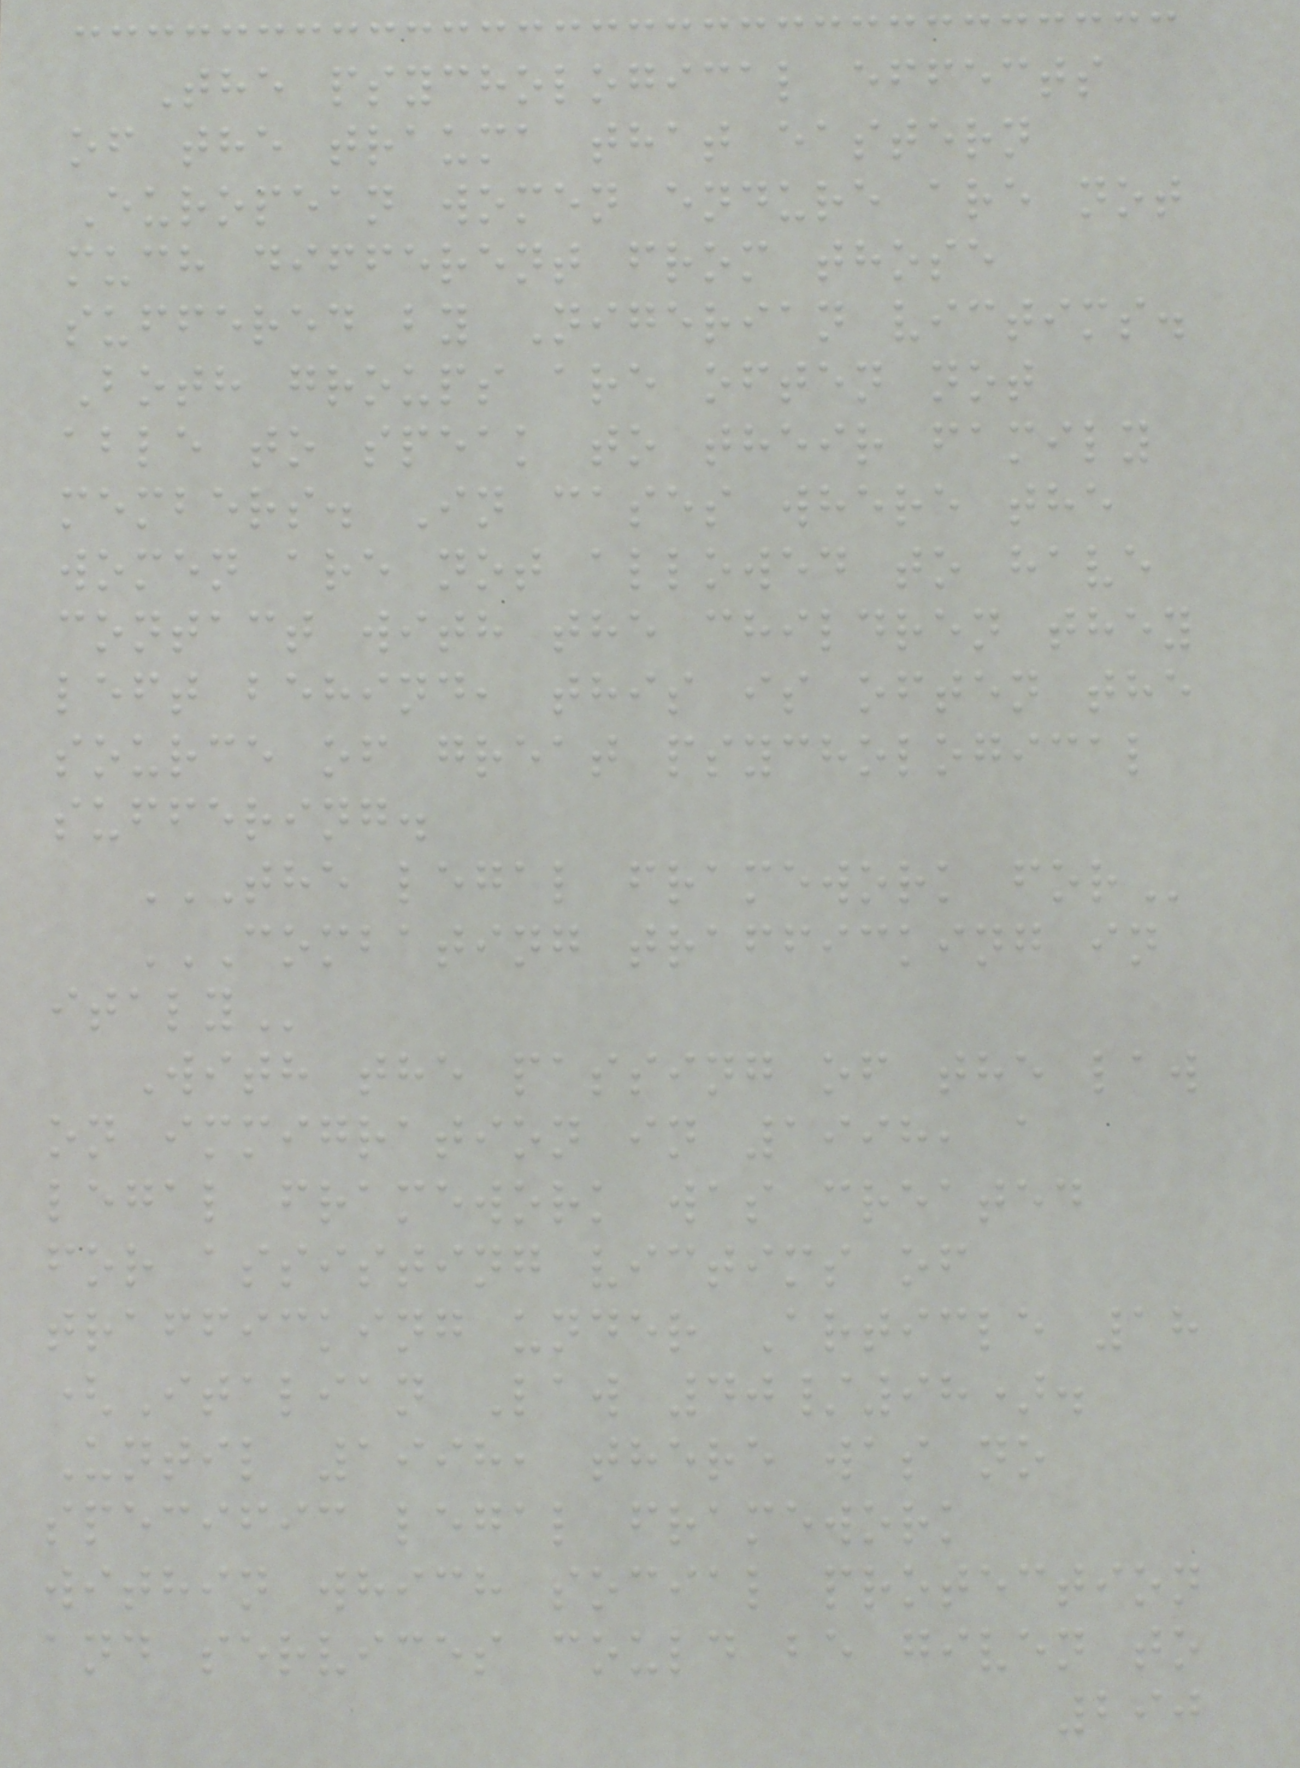The psychological effects
of the trauma that eastern
European women endure are not
much different from those
suffered by Nigerian victims.
Both groups are often not
able to speak to their family
members. In cases where the
women are not allowed to have
contact with the children they
left behind, this is often the
source of great psychological
suffering.
THE LEGAL FRAMEWORK FOR
COMBATING TRAFFICKING IN
ITALY
With the passing of the law
on immigration in 1998, a
legal framework was created
for assisting victims of
trafficking under Article 18
(Italian Law 40/98).
Until 1998, there was no
specific legal framework
within which social protection
and services could be given to
290
